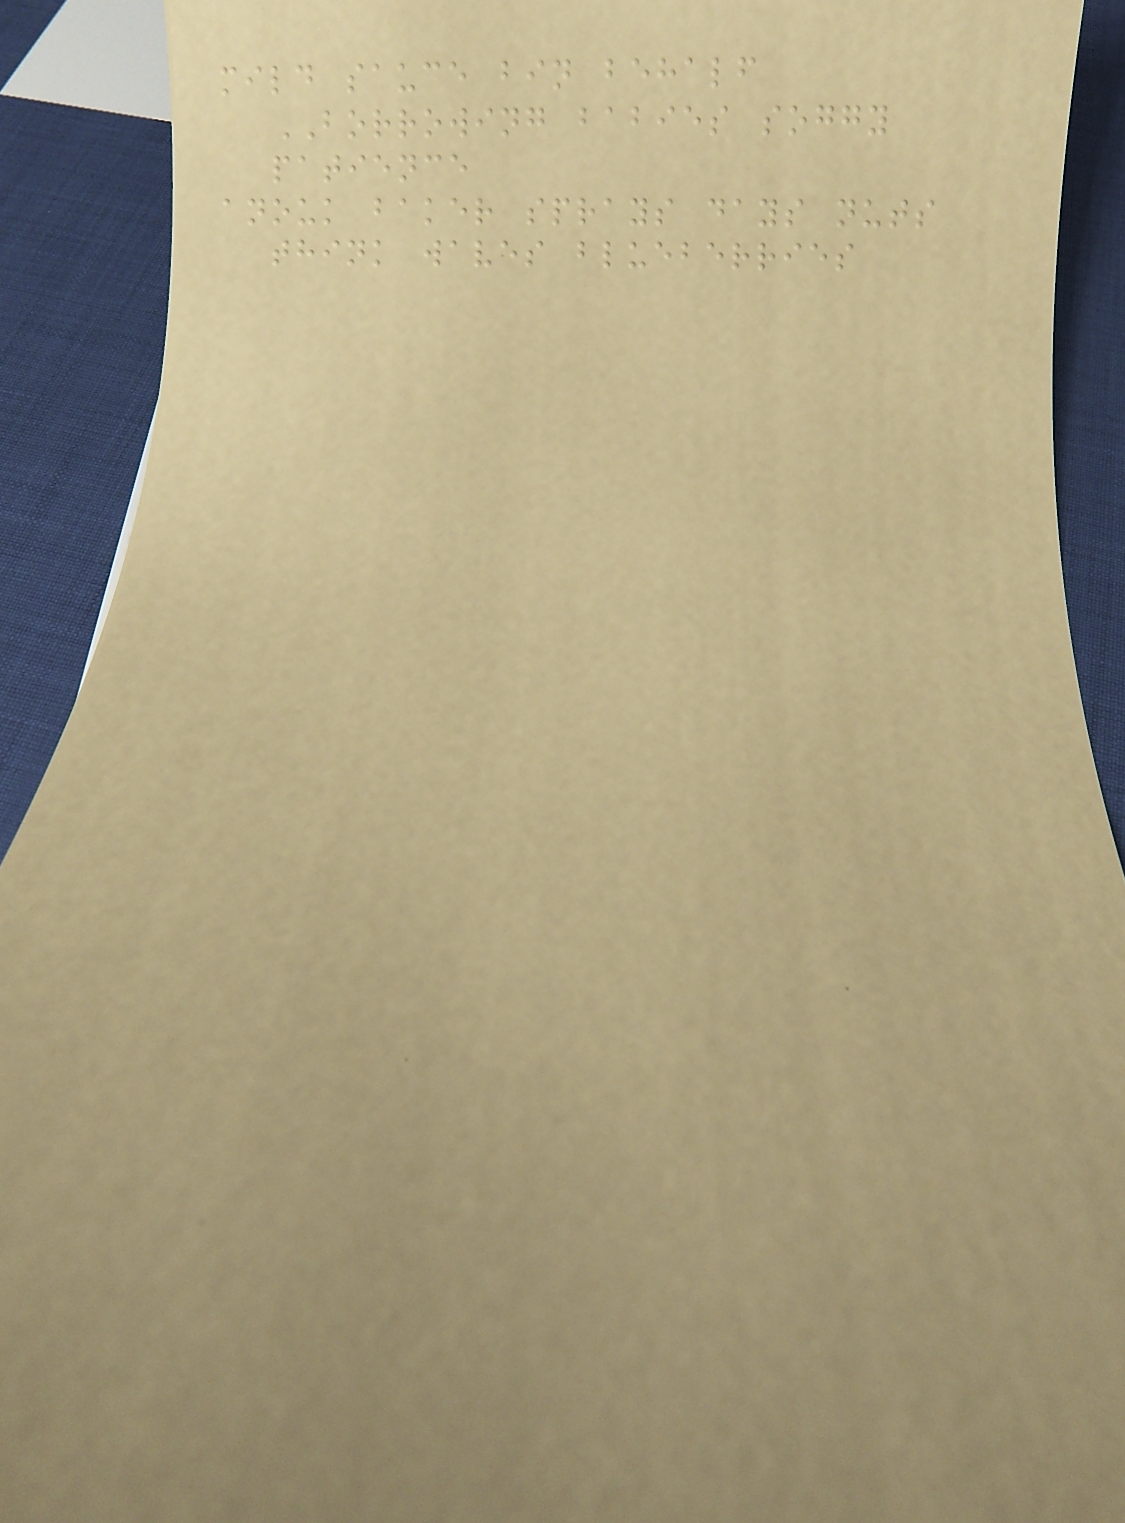mild sauce bin behalf
BORROWING babies soggy
patience
anouk baker sprays days nuts
think waves blueberries
